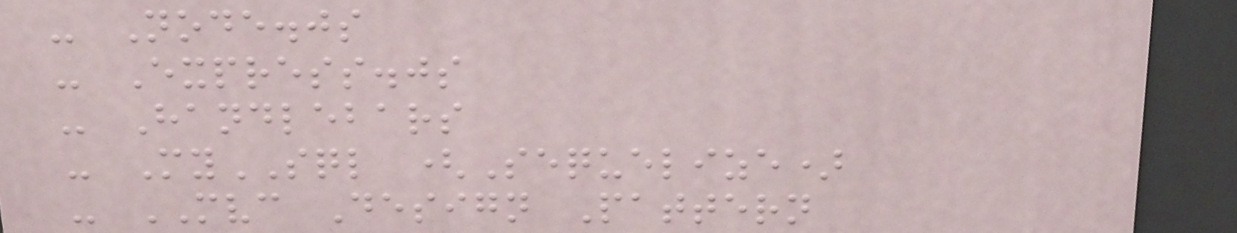- Node.js
- Express.js
- Handlebars
- MySQL (Sequelize)
- MVC Design Pattern
